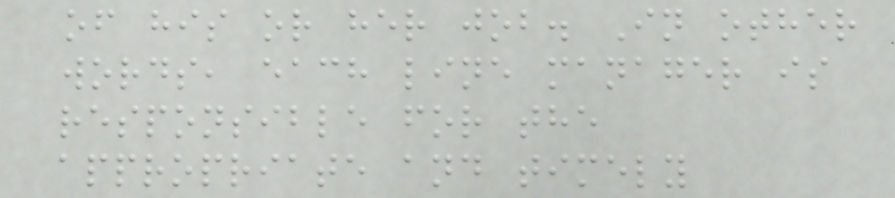of his or her job. In other
words, each line manager is
responsible for the
appropriate and timely
